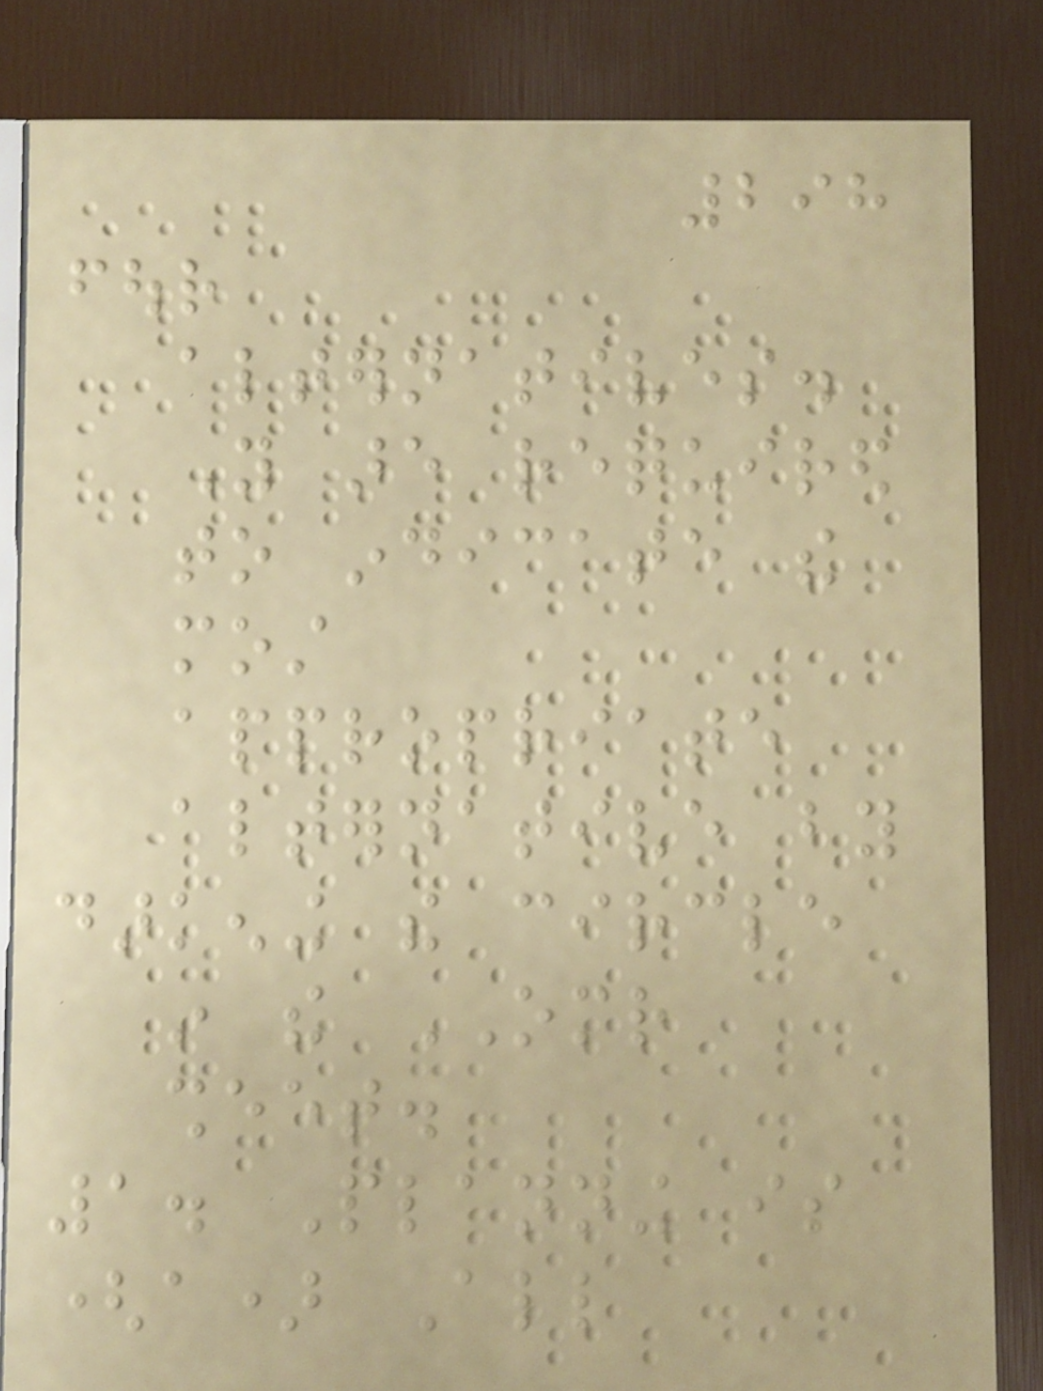298
four
alternatives.
You are required
to indicate the
most
appropriate
alternative by
darkening the circle
in the OMR
sheet.
1. Planning is
(a) All
